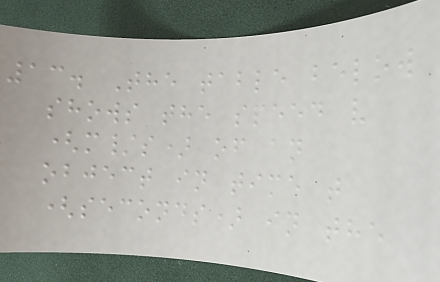13. The table below
shows the speed v
(m/s) of an
object in time t
(seconds) in the
